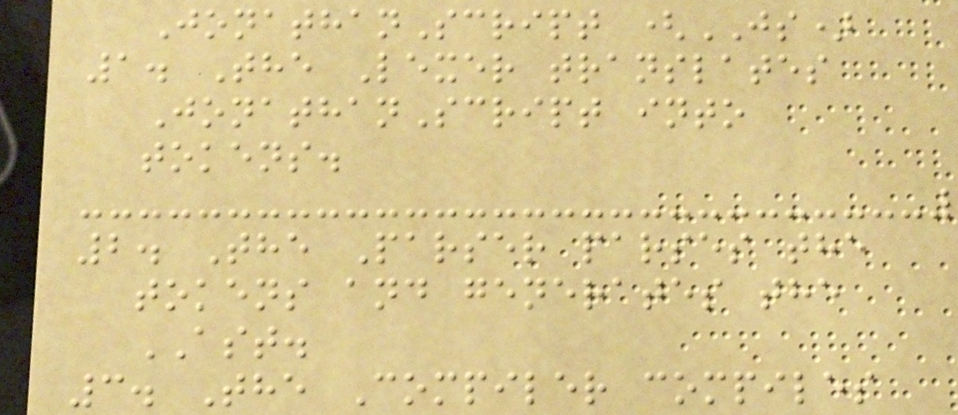JonathanScript (JS)
1. The Lexer translates
JonathanScript into
tokens.
2. The Parser parses the
tokens and generates the
AST.
3. The Compiler compiles
